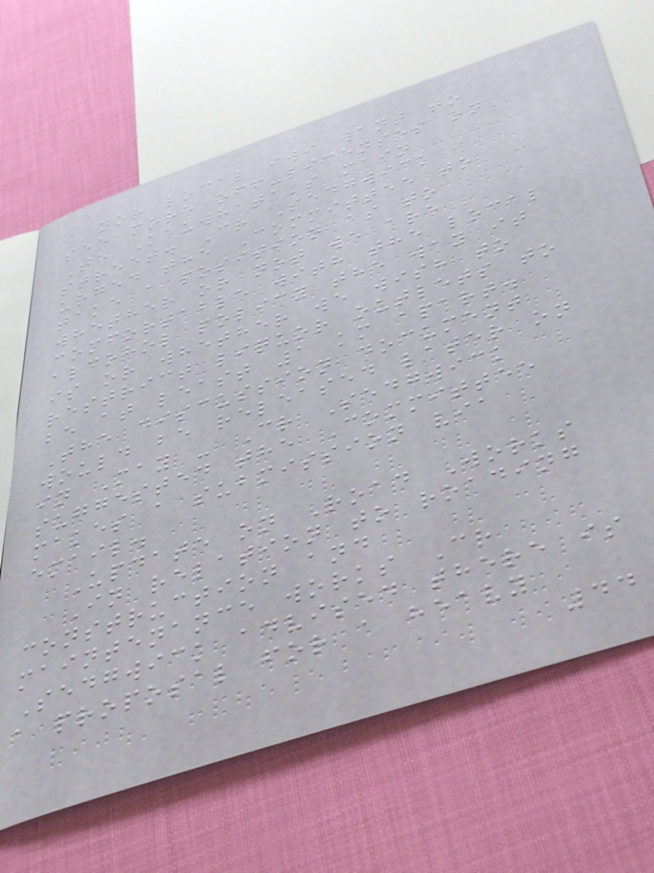nor local iwi want to
see more off-licenses on
Te Kauwhata's main
street. Cr Sedgwick
urged the Committee to
take a position as to
whether or not we are
comfortable with the local
alcohol policy the way it
is or whether we wish to
restrict liquor outlets to
be at least 1 km apart.
The discussion document
would be released later on
in May - Cr Sedgwick
suggested the Committee
makes a submission via
email.
Update on Road Works
In relation to roading
construction and
maintenance works Cr
Sedgwick advised there is
a proposal for a heavy
44
